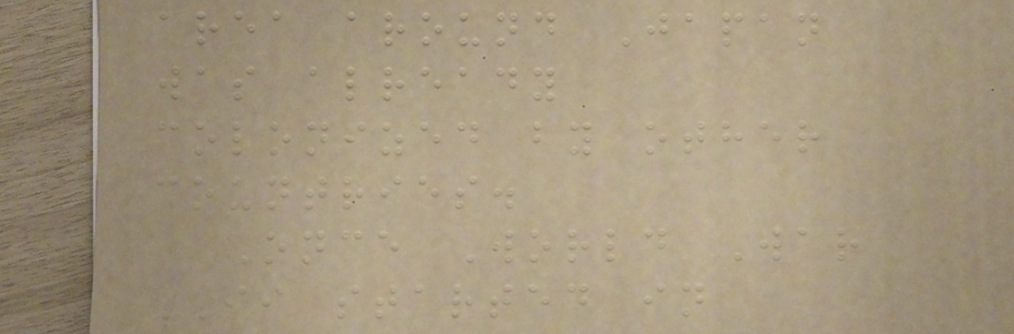area around Japan
was already
colonized by other
countries.
Once World War
II started in
